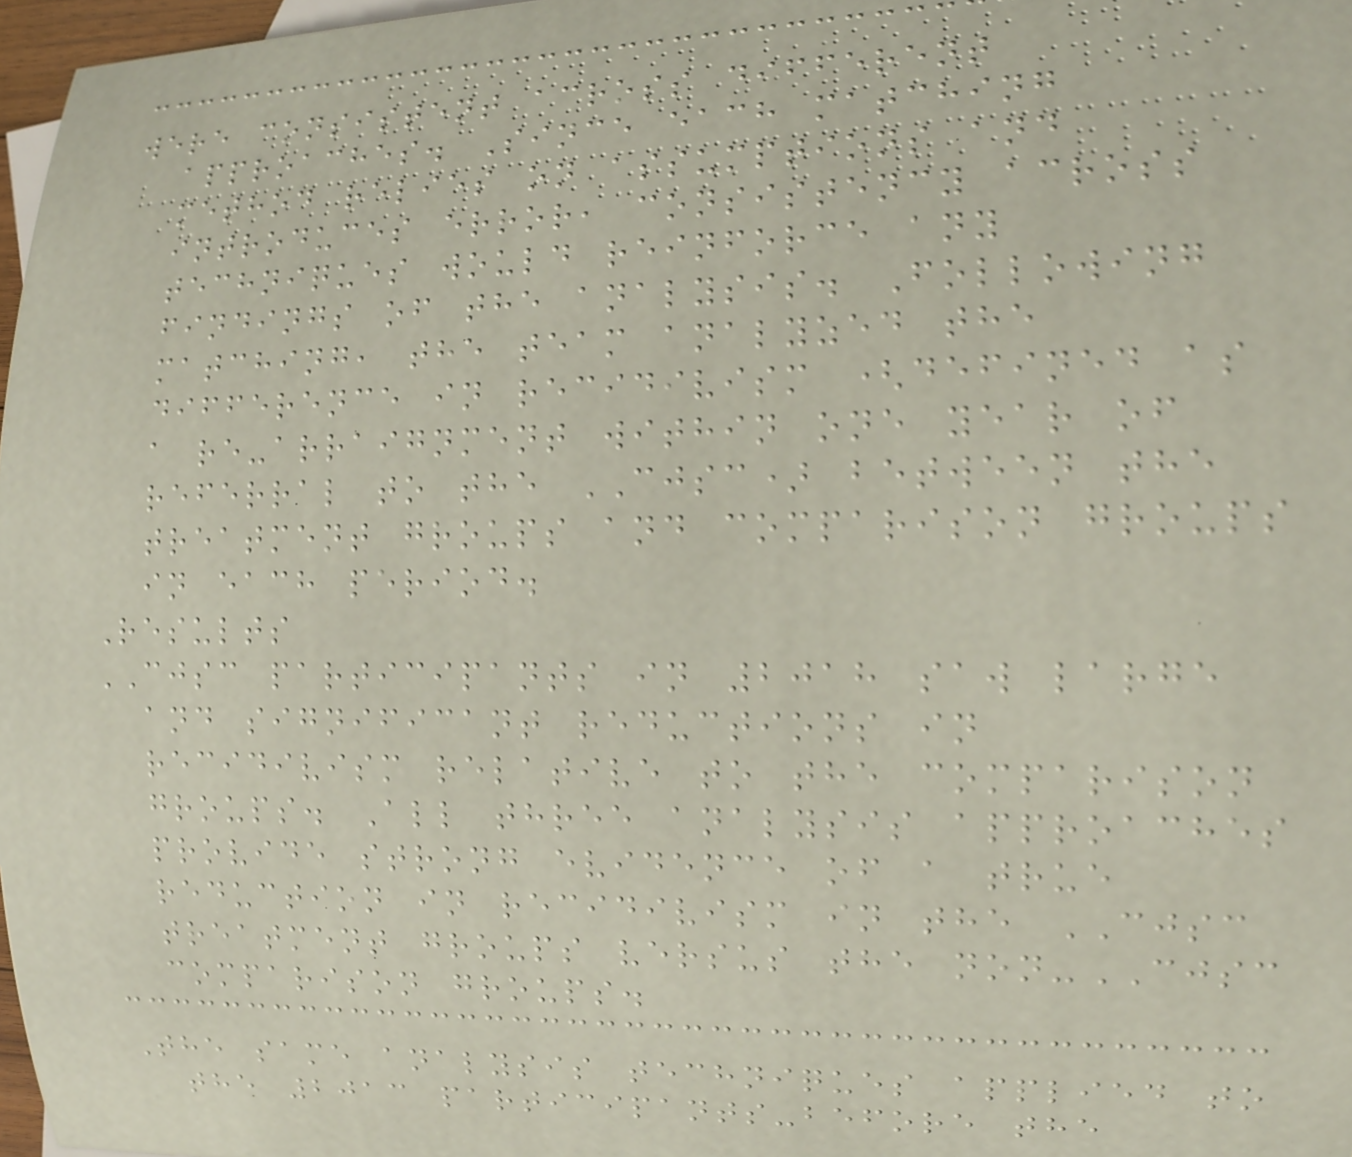were consistent across different
approaches. Since each matching
method relies on assumptions and
introduces error, consistency across
techniques would reinforce any
findings of the analysis. Following
matching, the team analyzed the
difference in recidivism (defined as
a re-arraignment within one year of
referral to the CJSC) between the
treatment groups and comparison groups
in each period.
Results
CJSC participants in 2018 saw large
and significant reductions in
recidivism relative to the comparison
groups. All three analysis approaches
provide strong evidence of a true
reduction in recidivism in the CJSC
treatment groups versus the non-CJSC
comparison groups.
The same analysis techniques applied to
the 2013 participants-before the
